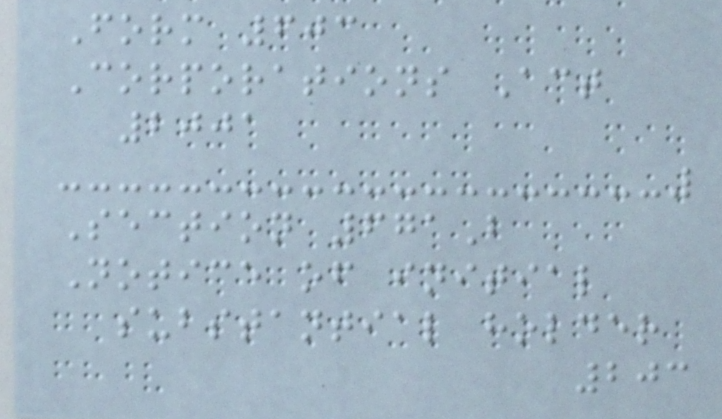Form 603
Corporations Act
2001
Section 671B
Notice of initial
substantial holder
203
